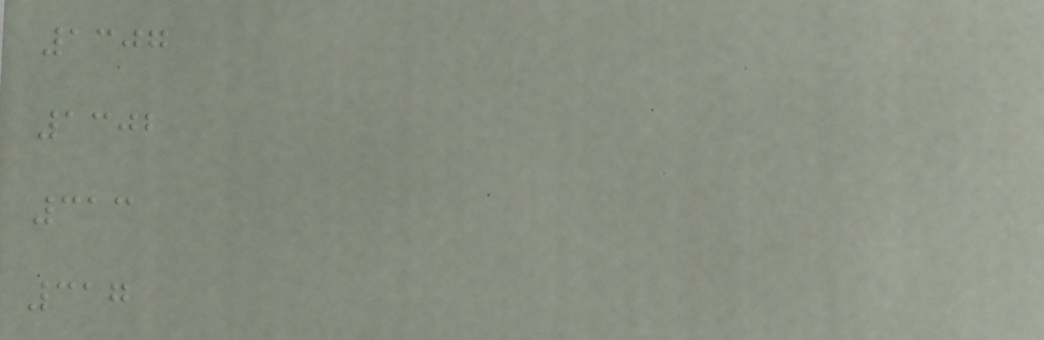1307
1302
313
317
